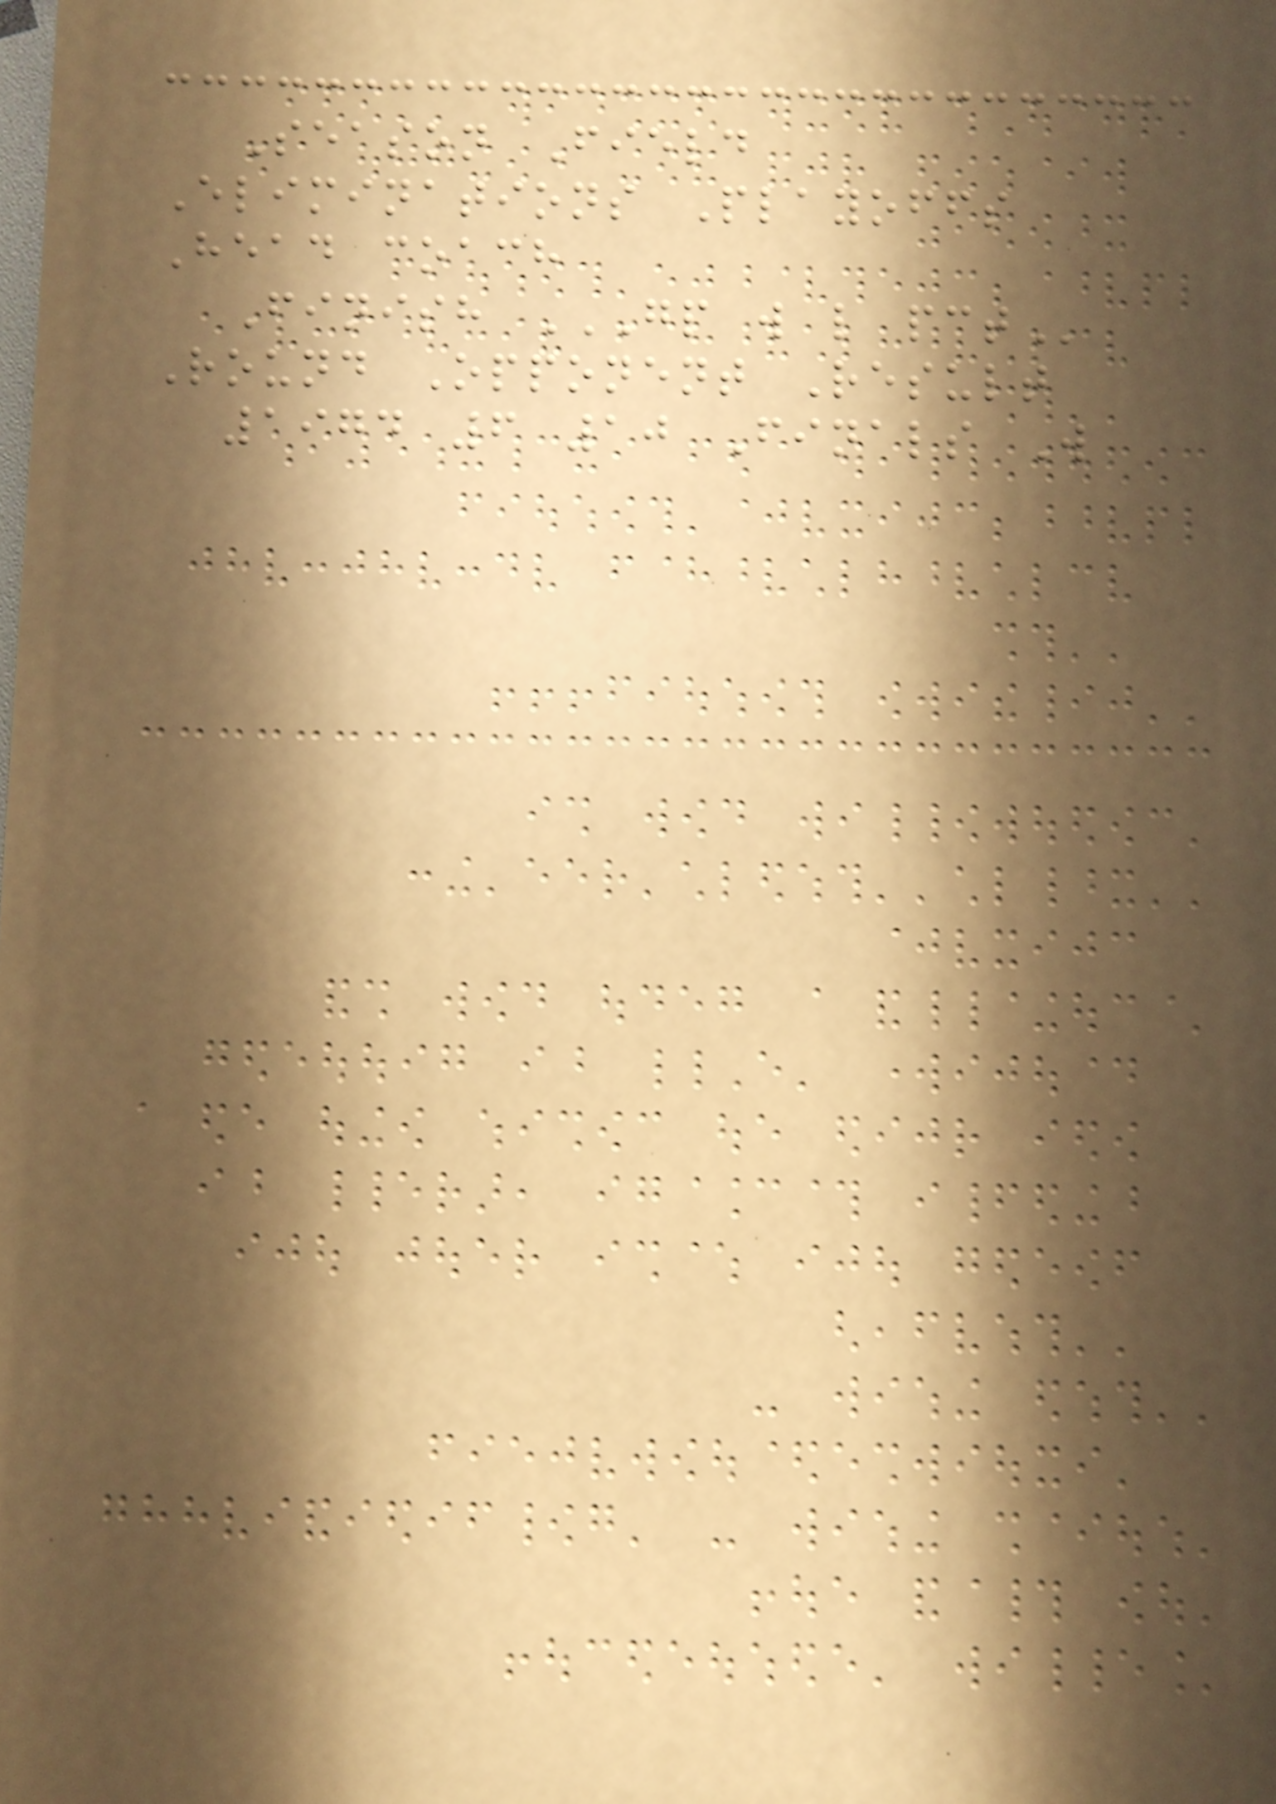Season Field
Eliminations Playoffs
Head coach
Finish GP W L PCT
Round Opponent Result
1974 6 10 Finals W
